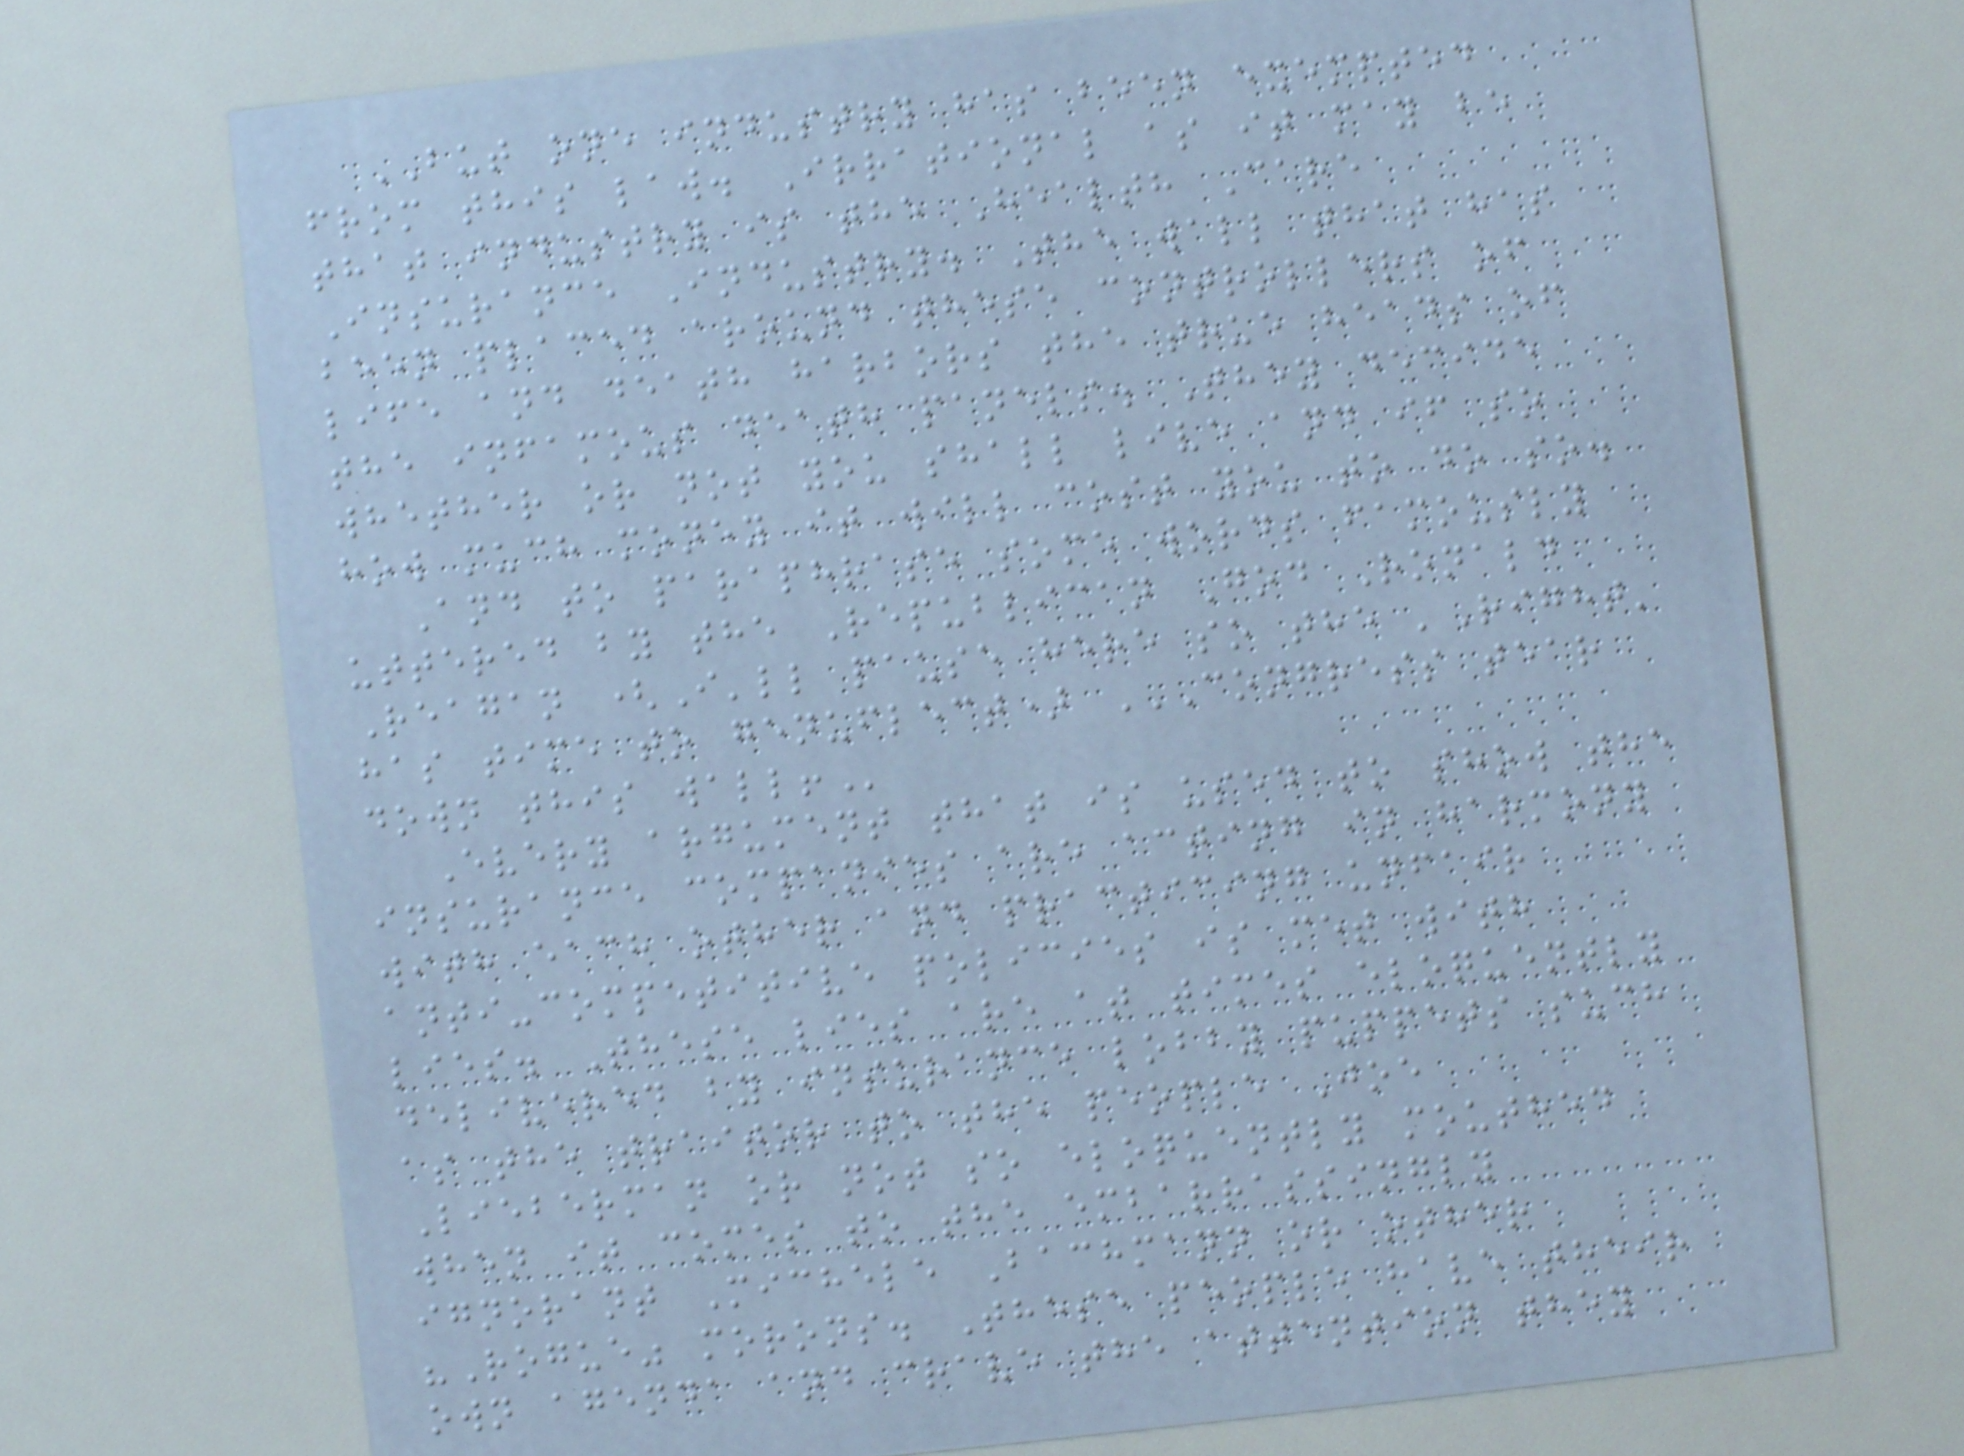BUT one industry has been exempted
from this law. Irrational as it may be
that industry is the Health Care
Insurance Industry. The wall that has
been placed around these controllers of
life and death harbors the true heads of
the infamous death panels. They decide
whether or not you shall live and if so
how much money it will cost you to do so.
And to paraphrase some words famously
uttered by the Republican God Ronald
Reagan (I'll pause here so the 'Right'
has time to genuflect) CONGRESS TEAR
DOWN THIS WALL!
Every argument that is used to show the
insurance companies are acting in harmony
with each other and practicing unfair
anti-competitive policies is met with
lies. These lies are at times eloquently
delivered by insurance lobby puppets such
as the traitor to the people Joe
Lieberman or not so eloquently mouthed
when it comes to the embarrassingly
ignorant Michele Bachmann or other
"Rogue" morons. These people have their
own agenda and crave the attention they
